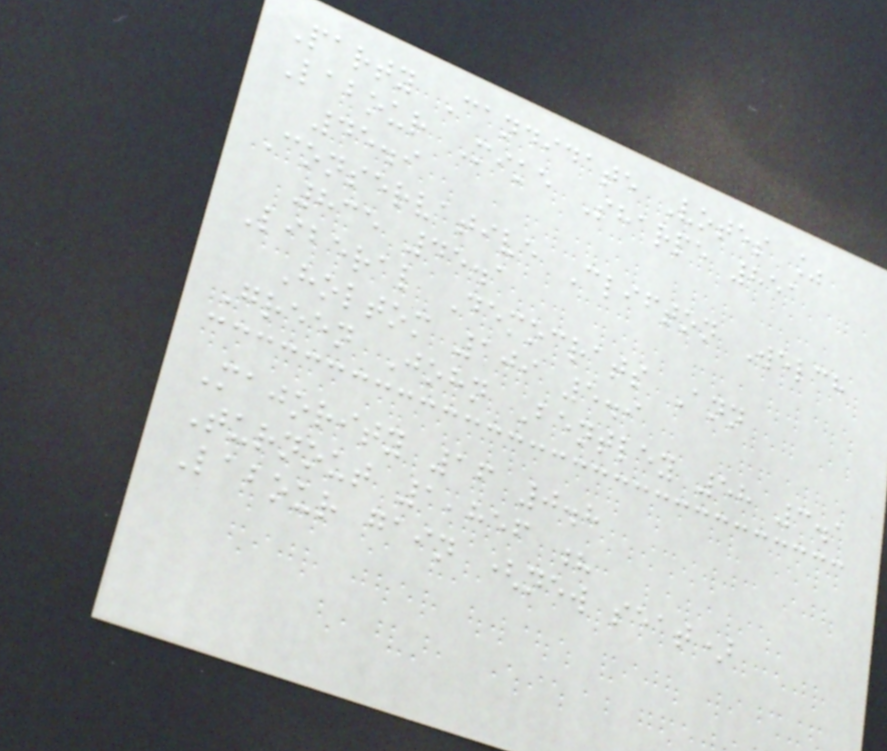Party Candidate Votes %
Labour Mike Sharpe 851
45.9
Conservative Clifton Welch
835 45.1
Liberal Democrats Ann
Holtom 109 5.9
Green John Bentley 58 3.1
Majority 16 0.8
Turnout 1,856 ?
Labour gain (new seat)
